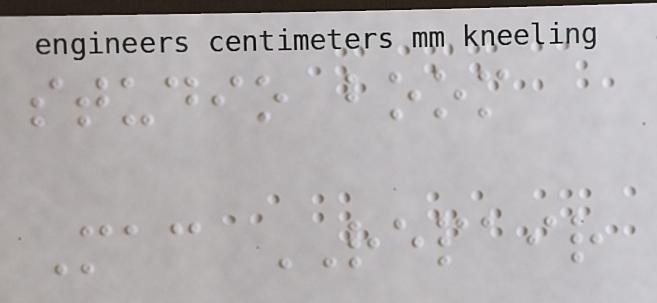studio boom
Mac REPAIR
